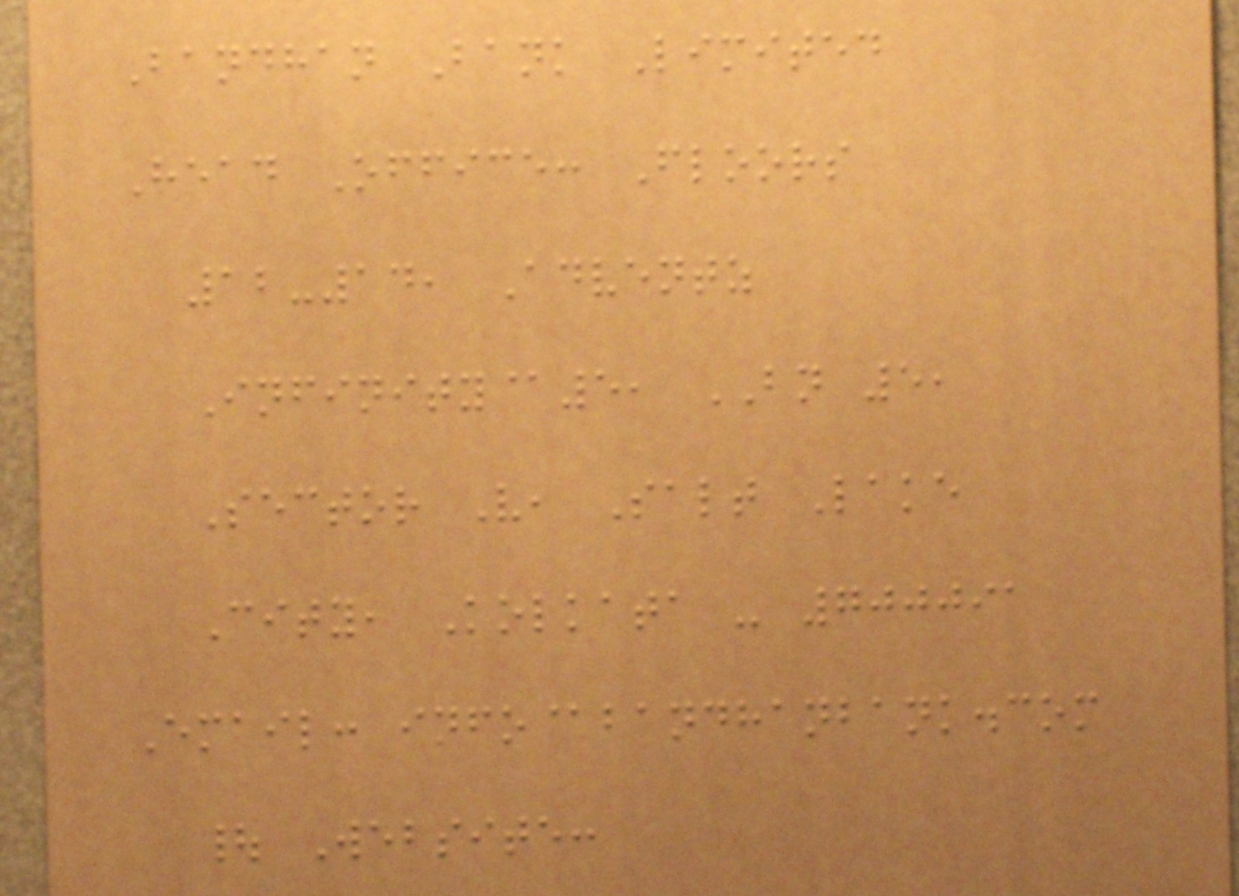Bandhan Bank Limited
Head Office: Floors
12-14, Adventz
Infinity@5, BN 5,
Sector V, Salt Lake
City, Kolkata - 700091
Email: info@bandhanbank.com
| Website:
